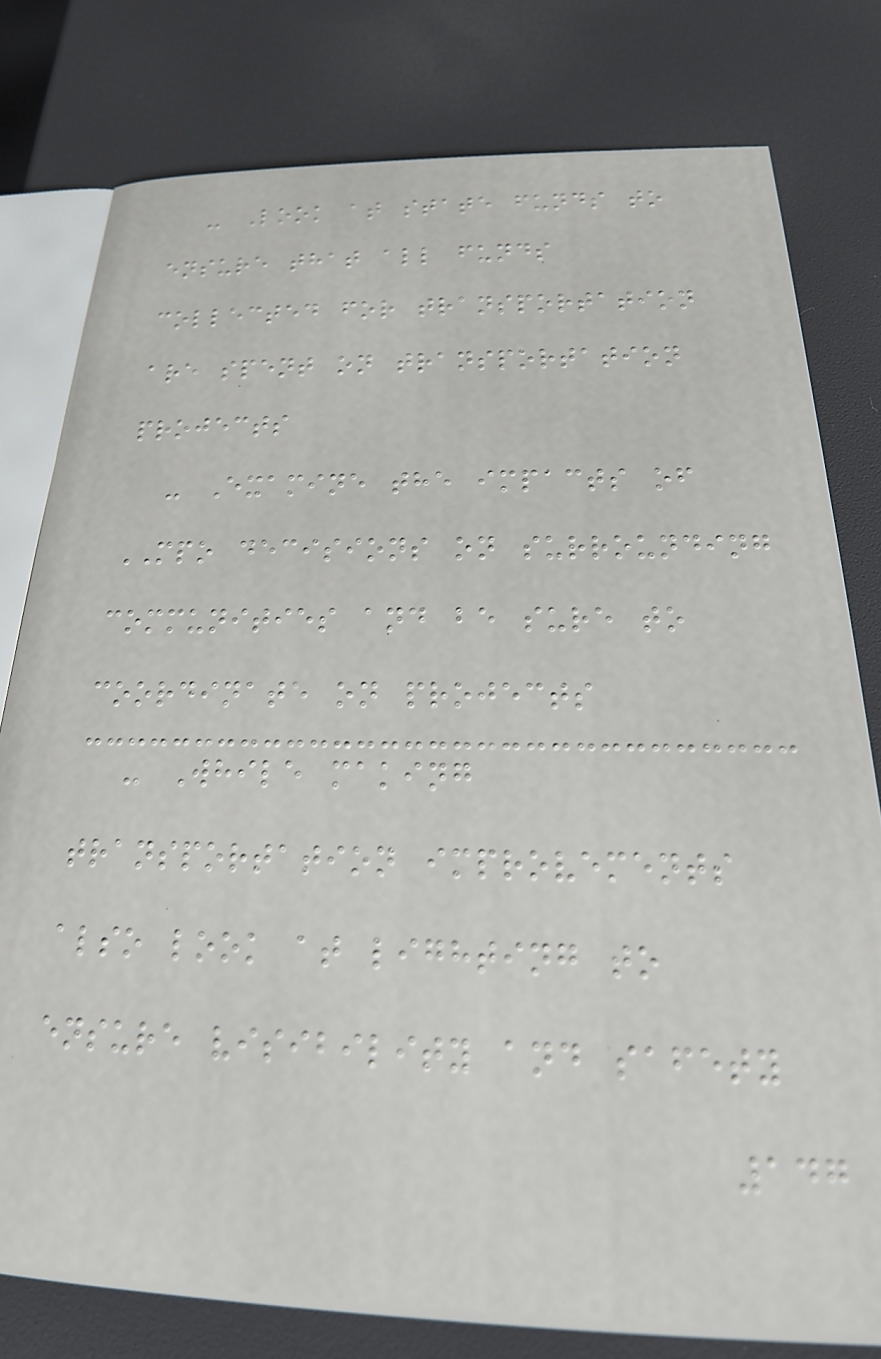- Look at state funds to
ensure that all funds
collected for transportation
are spent on transportation
projects
- Examine the impacts of
MPO decisions on surrounding
communities and be sure to
coordinate on projects
- While making
transportation improvements
also look at lighting to
ensure visibility and safety
147
